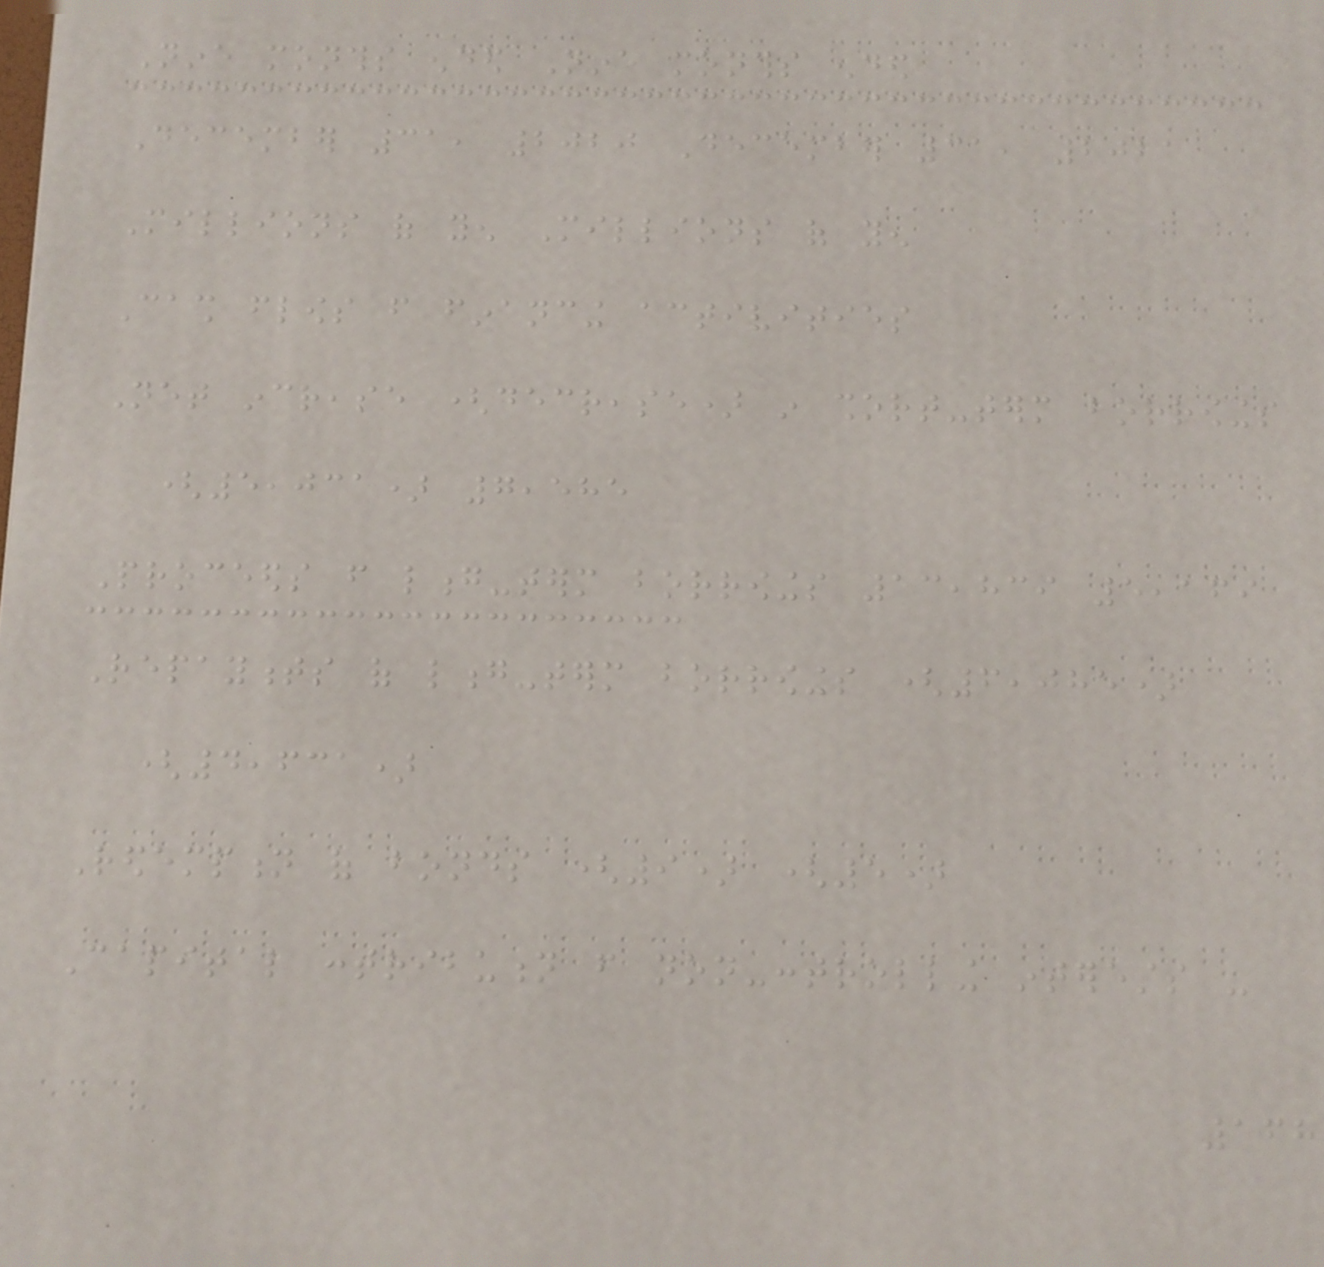Nine months ended Nine months ended
December 31, 2020 December 31, 2021
Millions of yen Millions of yen
Cash flows from financing activities
Net increase (decrease) in short-term borrowings
(5,031) 7,585
Proceeds from long-term borrowings 13,839 5,169
Repayments of long-term borrowings (6,085)
(4,631)
Redemption of bonds (9) (5)
Capital contribution from non-controlling interests -
168
